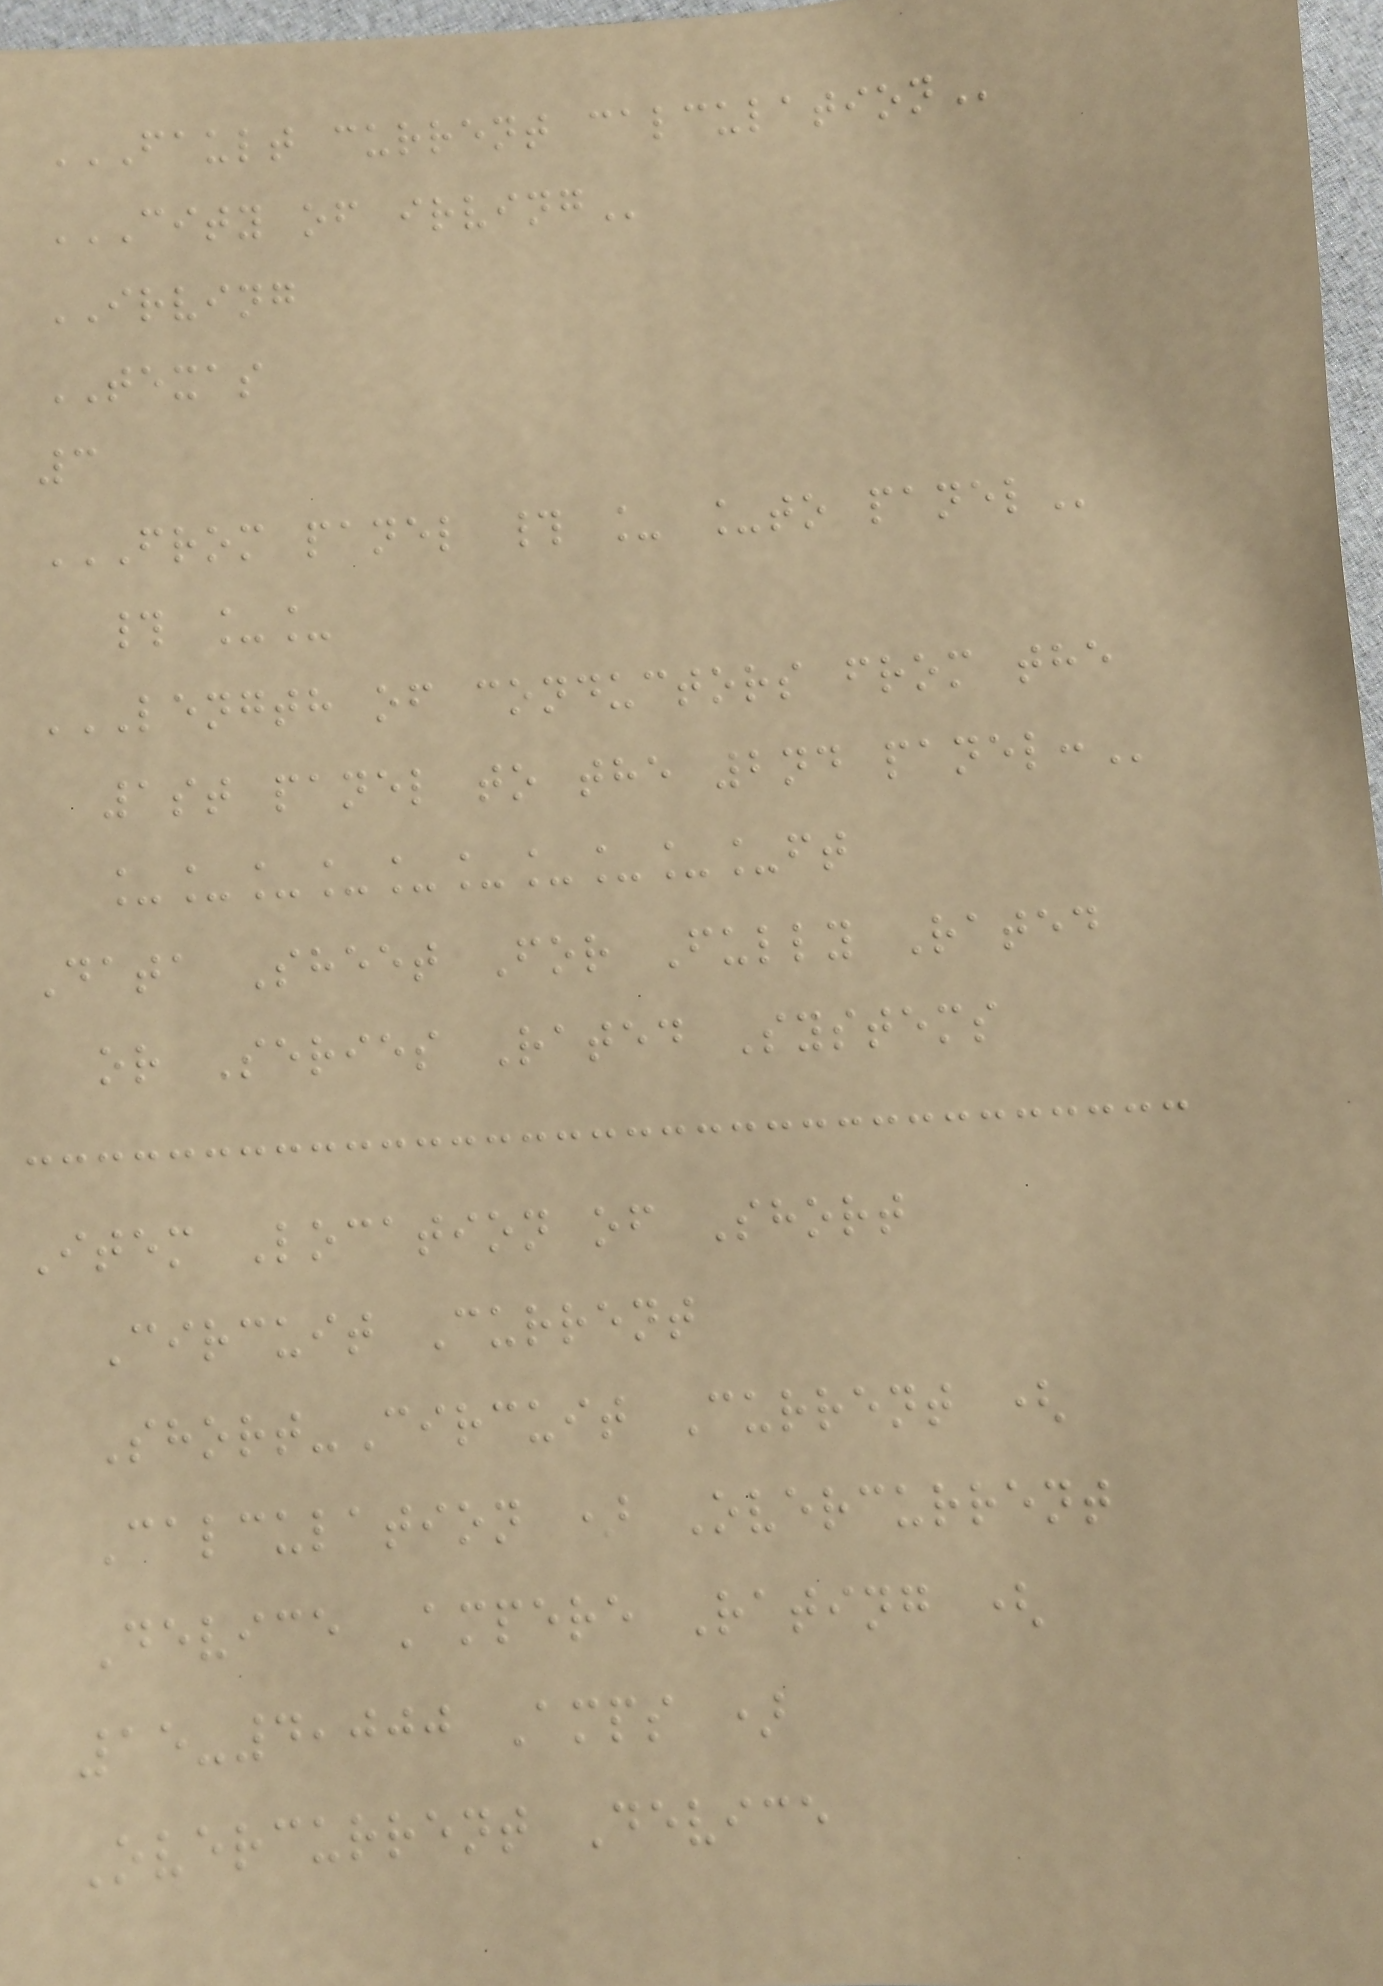FAULT CURRENT CALCULATION
CITY OF IRVING
IRVING
TEXAS
3
FROM PANEL # _ _TO PANEL
# __
LENGTH OF CONDUCTORS FROM THE
1ST PANEL TO THE 2ND PANEL:
__________ft
Data Sheet For Fully Rated
or Series Rated Systems
Item Location of Short
Circuit Current
Short-Circuit Current (
Calculation ) Overcurrent
Device Ampere Rating (
15-4,000 Amps )
Overcurrent Device
